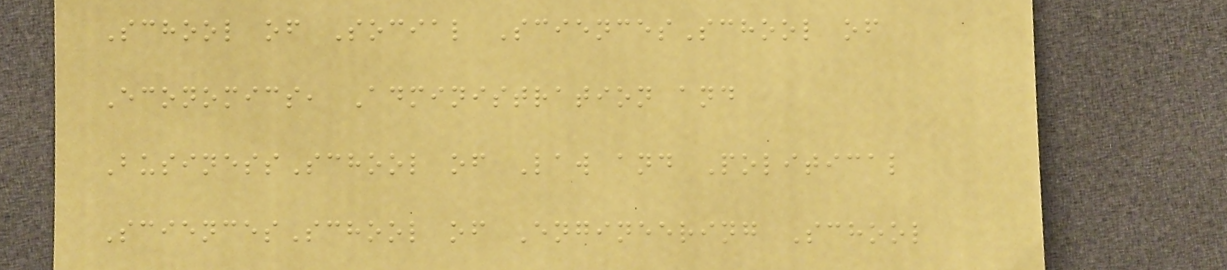School of Social SciencesSchool of
Economics, Administration and
BusinessSchool of Law and Political
SciencesSchool of Engineering School
